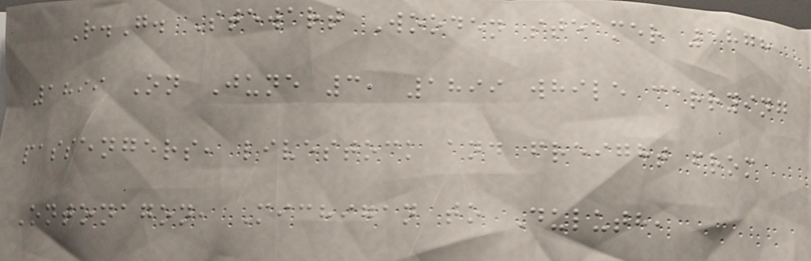R.G. Stewart Wooden steamer 1878
1899 On June 3, 1899 while carrying
passengers, livestock and freight from
Ontonagon, Michigan to Duluth,
